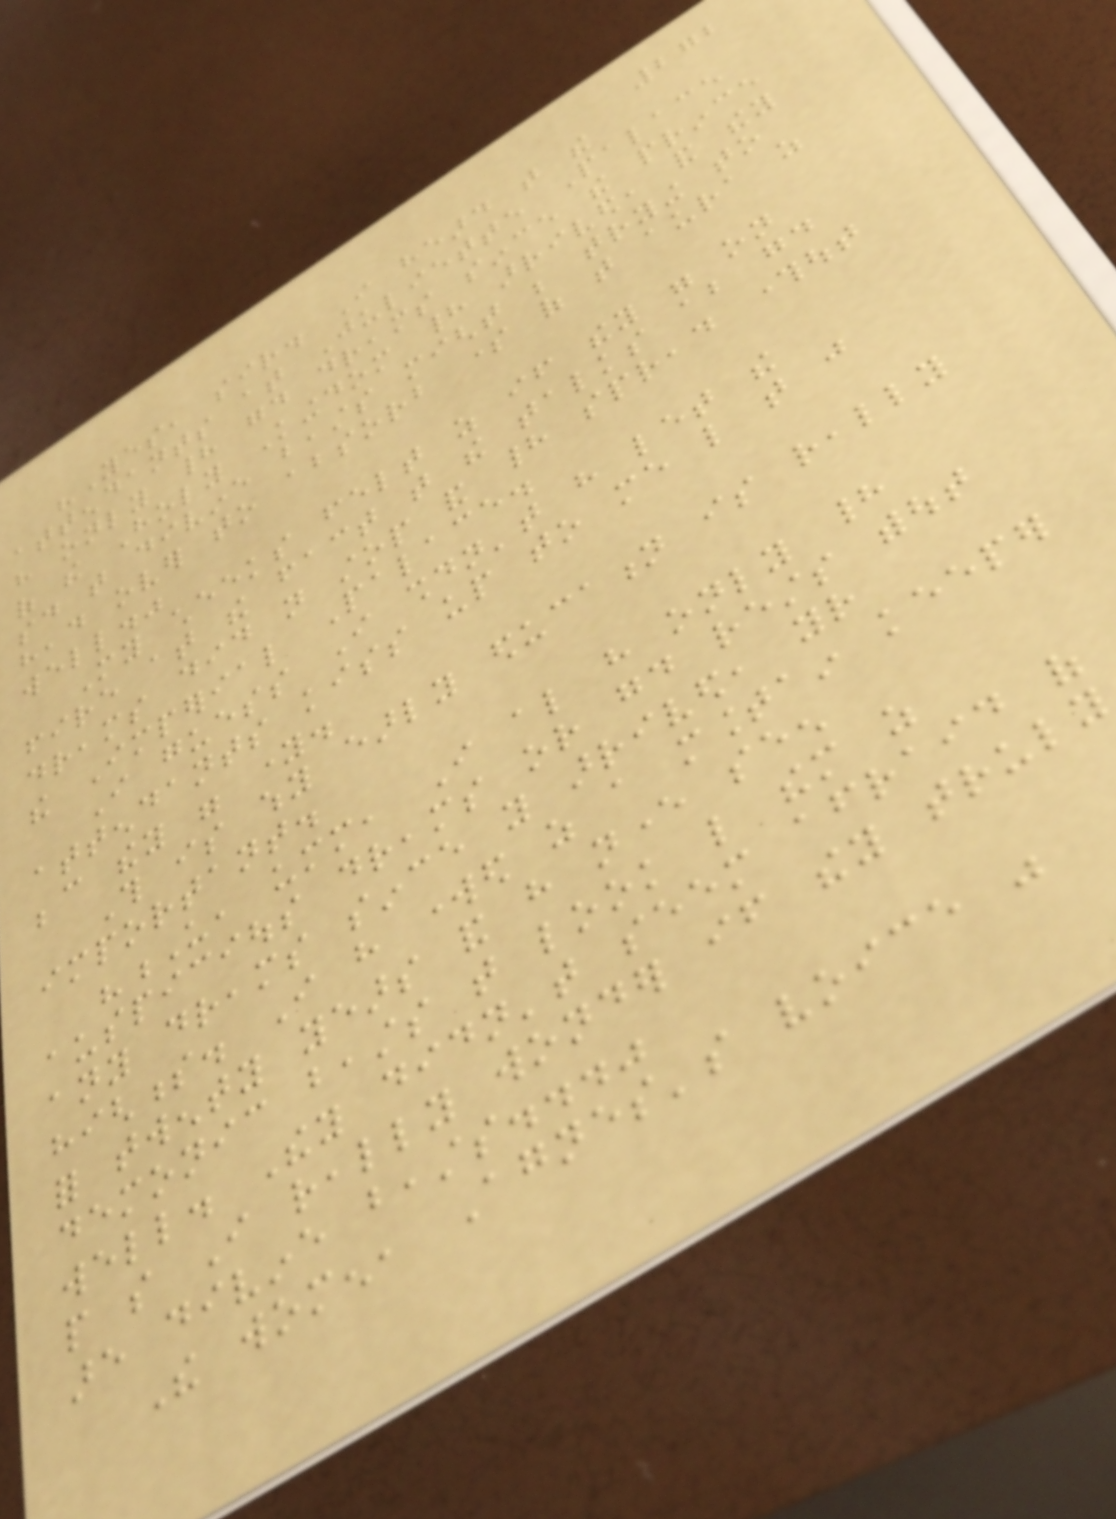272
"Yes, sir. I heard that the
attendants at Juliette Palace
have only had good dreams since the prince
of the Holy Kingdom had arrived, and they
said that divine beasts might be trying to
head over to absorb some of that aura as
well."
My cheeks felt as if they were on
fire at the fact that the talks about good
dreams did not stop and had spread throughout
the Imperial Palace.
I guess I shouldn't have let the
attendants kiss up to me like that just
because they were young.
This is why early education is really
important.
"U, umm, I also have only had
auspicious dreams or good rests without
any dreams since you arrived, your
highness. I have worked as a mountain keeper
for twenty years and have never seen
demonic beasts that look like them as
well. They didn't seem afraid of
people so I really wonder if they truly
are divine beasts..."
The women, Agnes's voice was
